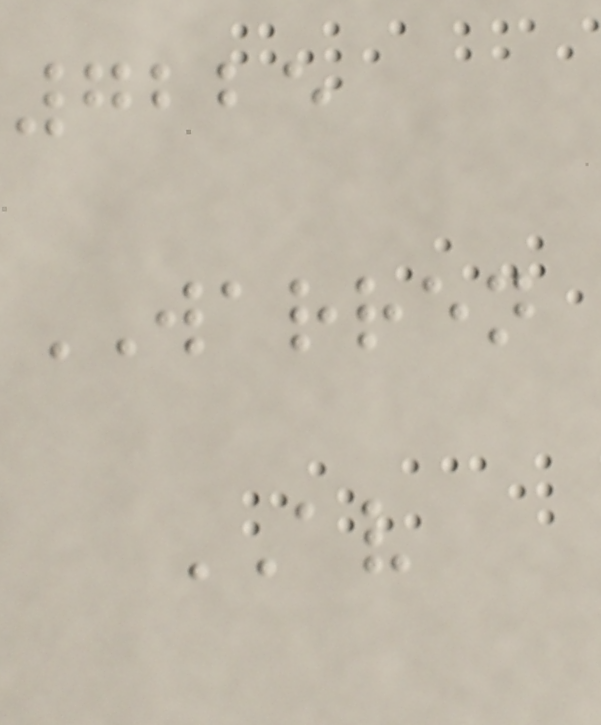7225
WARREN
AV
